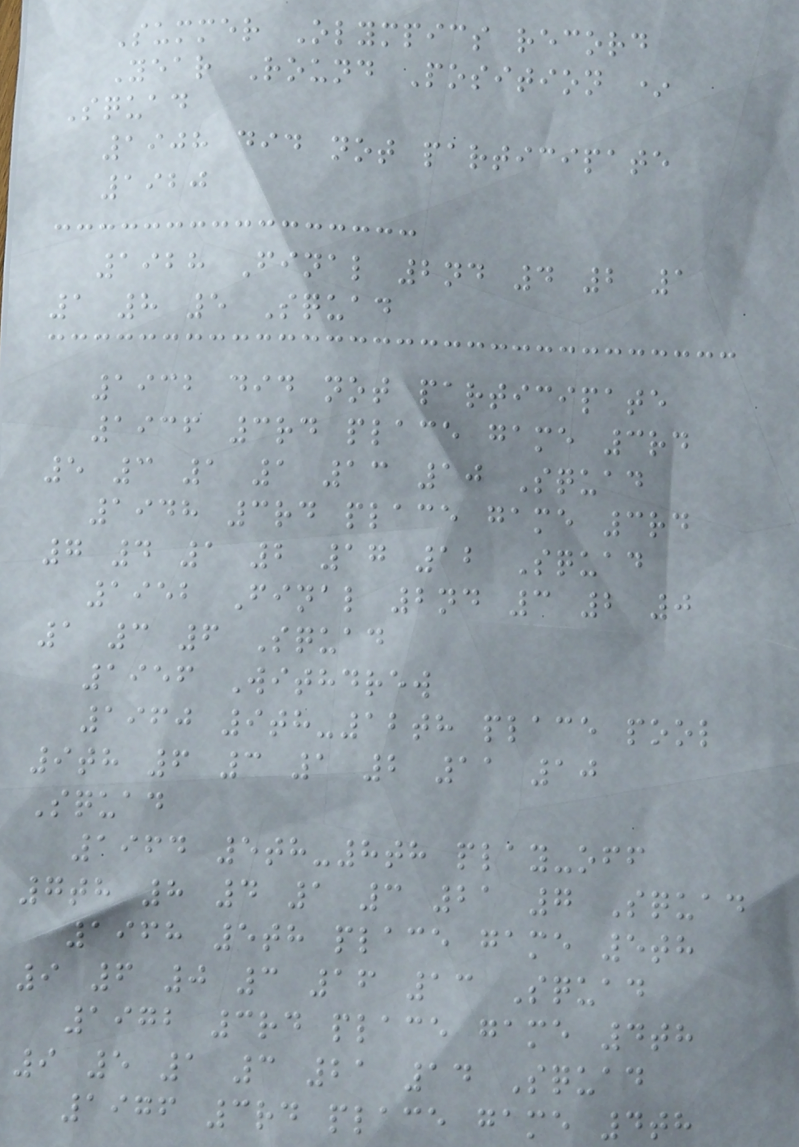Summer Olympics record
Year Round Position *
Squad
1908 did not participate
1920
1928 Final 2nd 4 2 1
1 8 5 Squad
1932 did not participate
1936 3rd place game 3rd
5 3 1 1 13 10 Squad
1948 3rd place game 3rd
7 4 1 2 17 12 Squad
1952 Final 2nd 3 2 0
1 3 6 Squad
1956 Withdrew
1960 9th-12th place pool
9th 6 3 1 2 11 10
Squad
1964 5th-8th play-off
7th 8 4 1 3 21 7 Squad
1968 5th place game 5th
9 6 0 3 16 13 Squad
1972 3rd place game 4th
9 5 1 3 21 14 Squad
1976 3rd place game 4th
